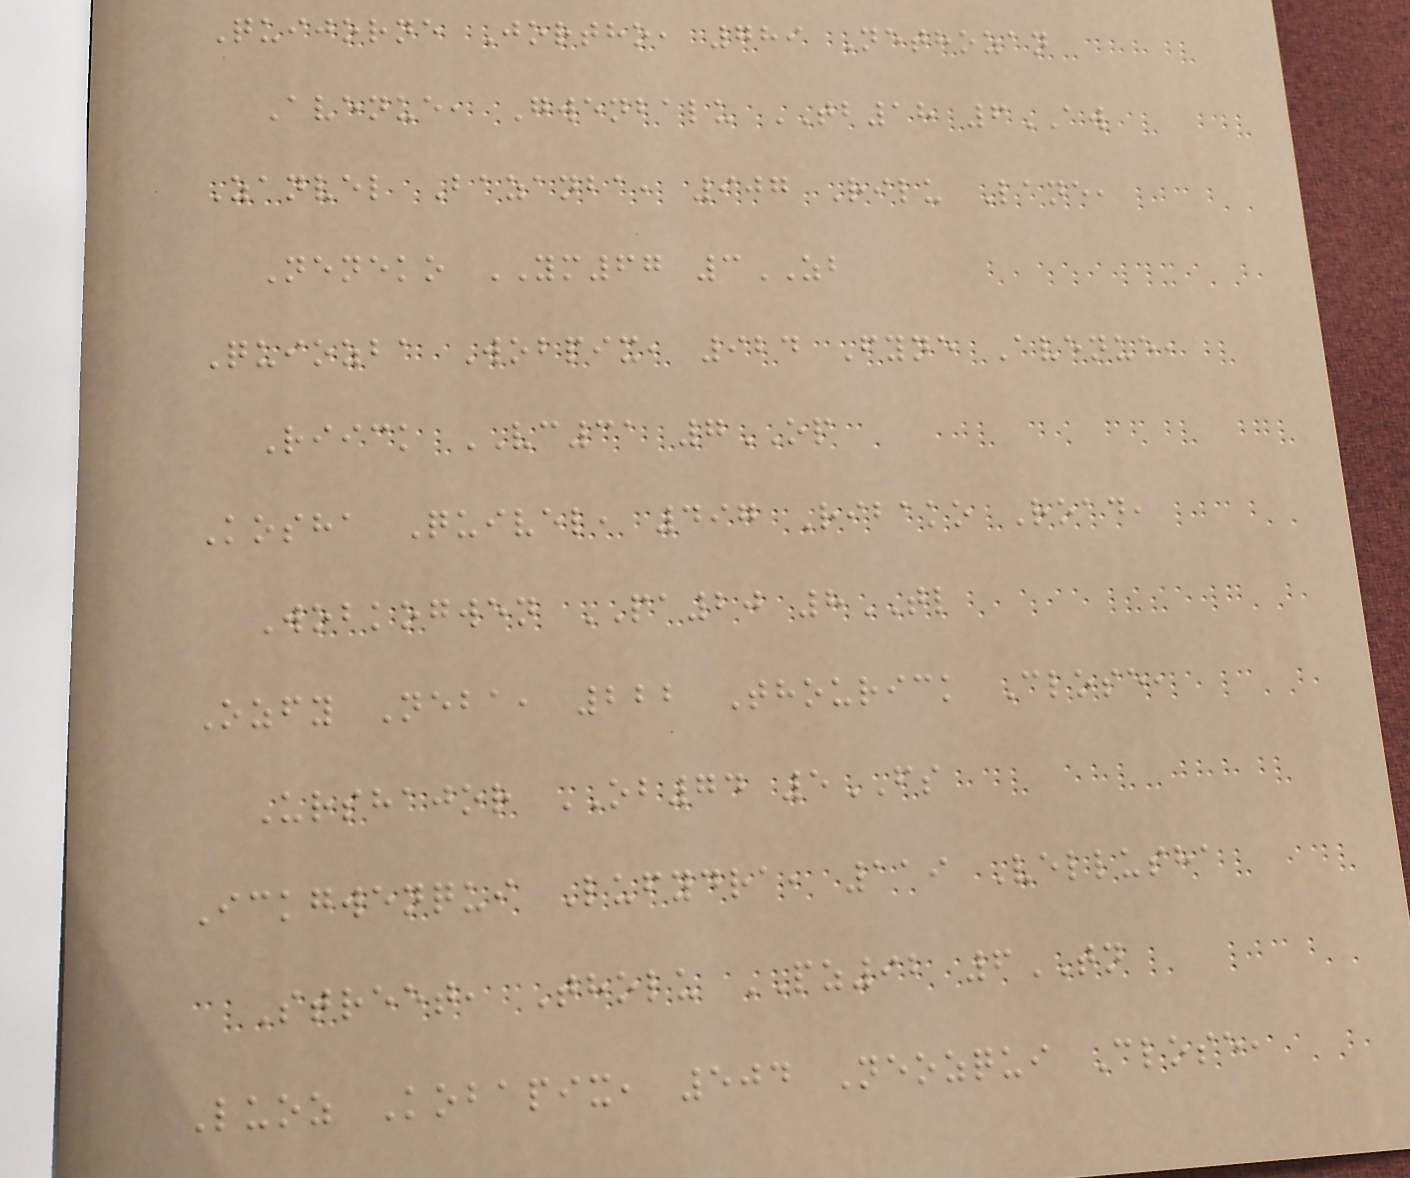Quijorne Jortho, 789 Nethozan
Avenue, Gwenbalu TB18 6AW
Zanvel Bazanba, 907 Rilu Lane,
Neneko YM67 3ZB
Quiozba Wobpix, 924 Fyne Avenue,
Riick VC31 7OP
Kosha Quivel, 497 Ribako Road,
Wobkogwen PA20 8TL
Ozfy Neba, 222 Thourick Close,
Urshajor OB74 5FS
Ickgwenqui Lufydra, 119 Vellusha
Street, Tholu PZ92 6TN
Luoz Kobapix, 504 Neozqui Close,
